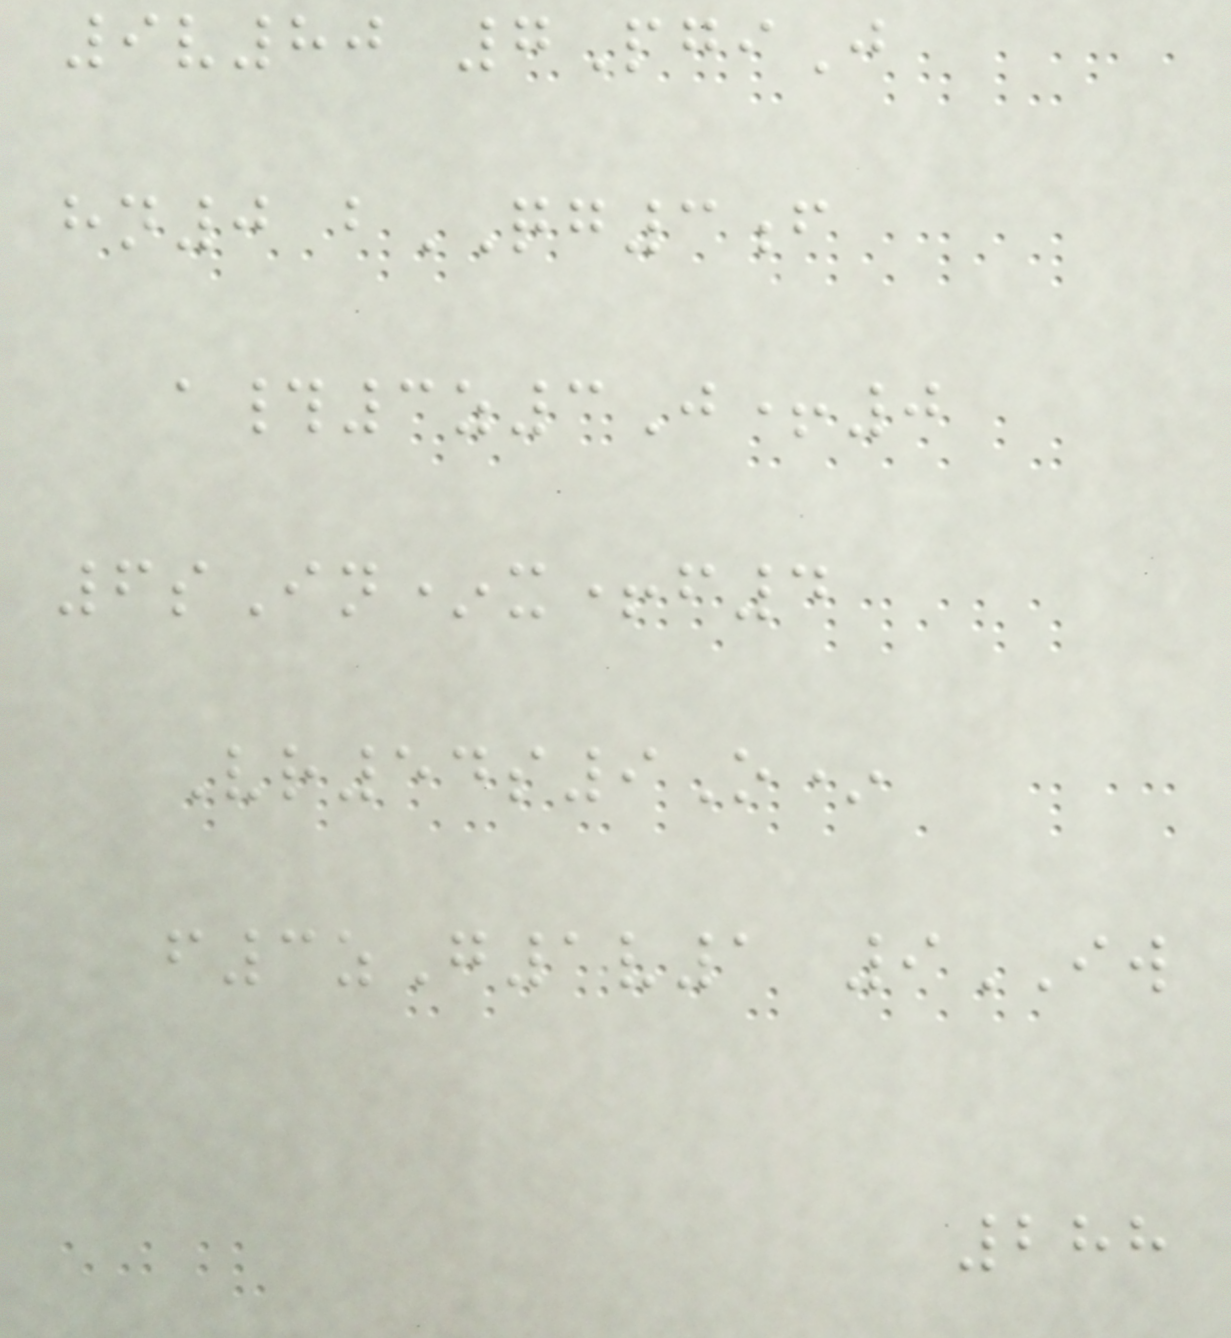9v80 7PgiJ
hn0 bQG3f
a#3z3J+0
6sIn*x+f4
Vr54s9O*
f3zG1v1 9IW
288
